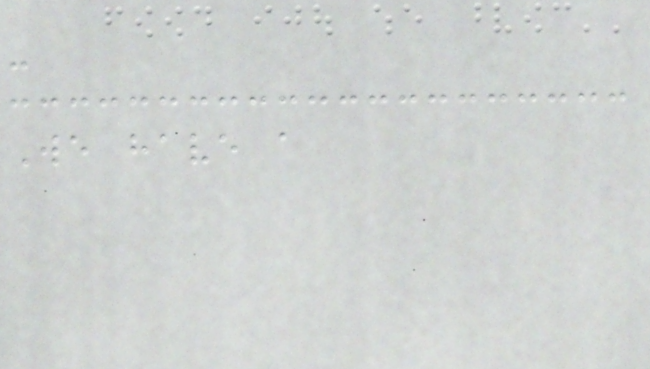-
We have a
